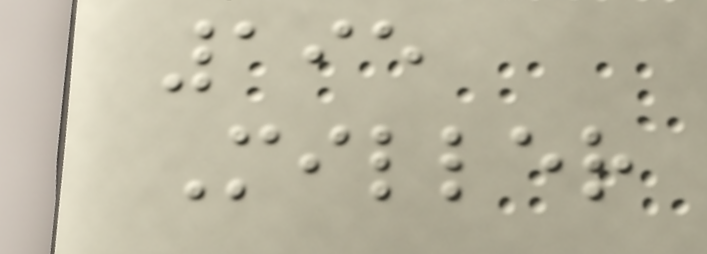195
Miller
